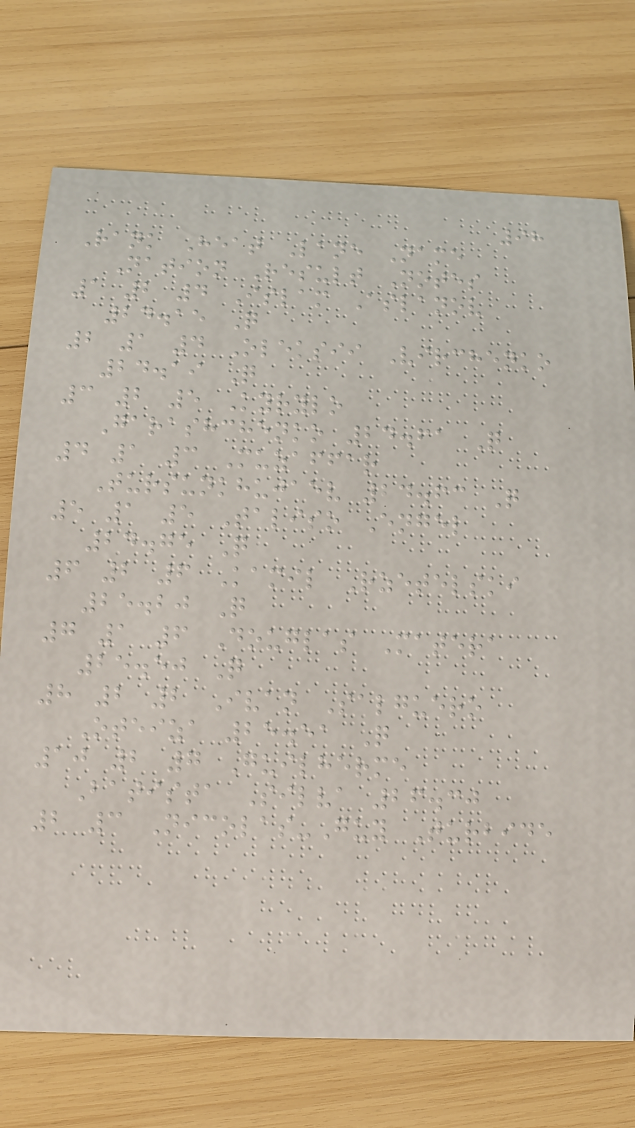98
Rank Heat Lane Name
Nation Result Notes
1 2 4 Islam Aslanov
24.15 Q
2 1 4 Oleksii Virchenko
24.19 Q
3 2 5 Kyrylo
Garashchenko 24.61 Q
4 1 3 Muzaffar
Tursunkhujaev 24.63 Q
5 1 5 Taliso Engel
24.75 Q
6 2 6 Kamil Rzetelski
25.20 Q
7 1 6 Douglas Matera
25.50 Q
8 2 2 Ivan Salguero
Oteiza 25.51 Q
10 2 7 Guilherme
Batista Silva 26.30
2 3 Nicolas-Guy Turbide
